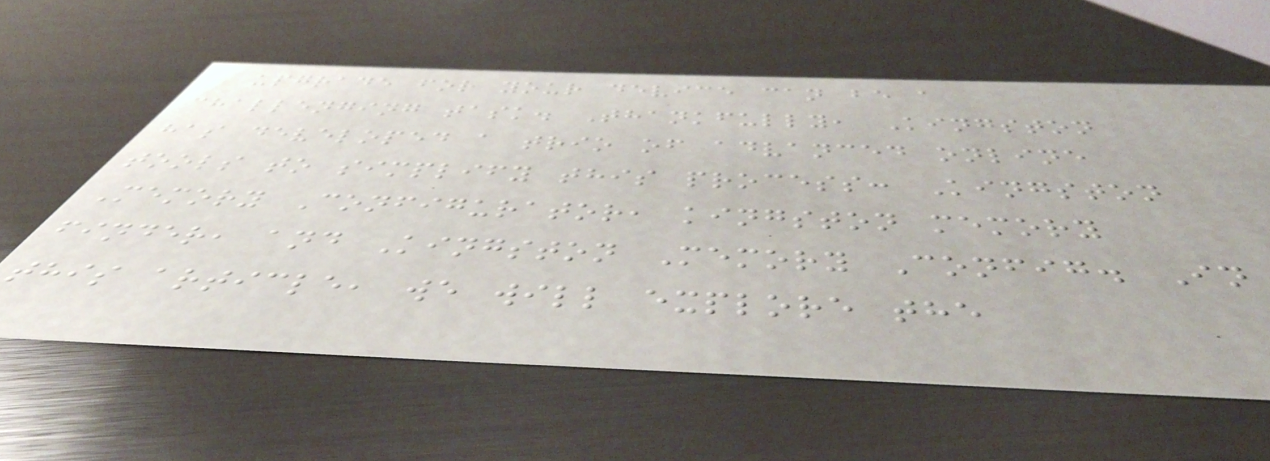upgrade for your device can be a
challenging task. Thankfully, Kingston
has developed a trio of advanced online
tools to simplify this process: Kingston
Memory Configurator, kingston memory
finder, and Kingston Memory Config. In
this article, we will explore the
